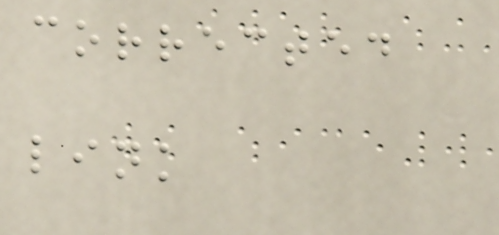corrected
link
